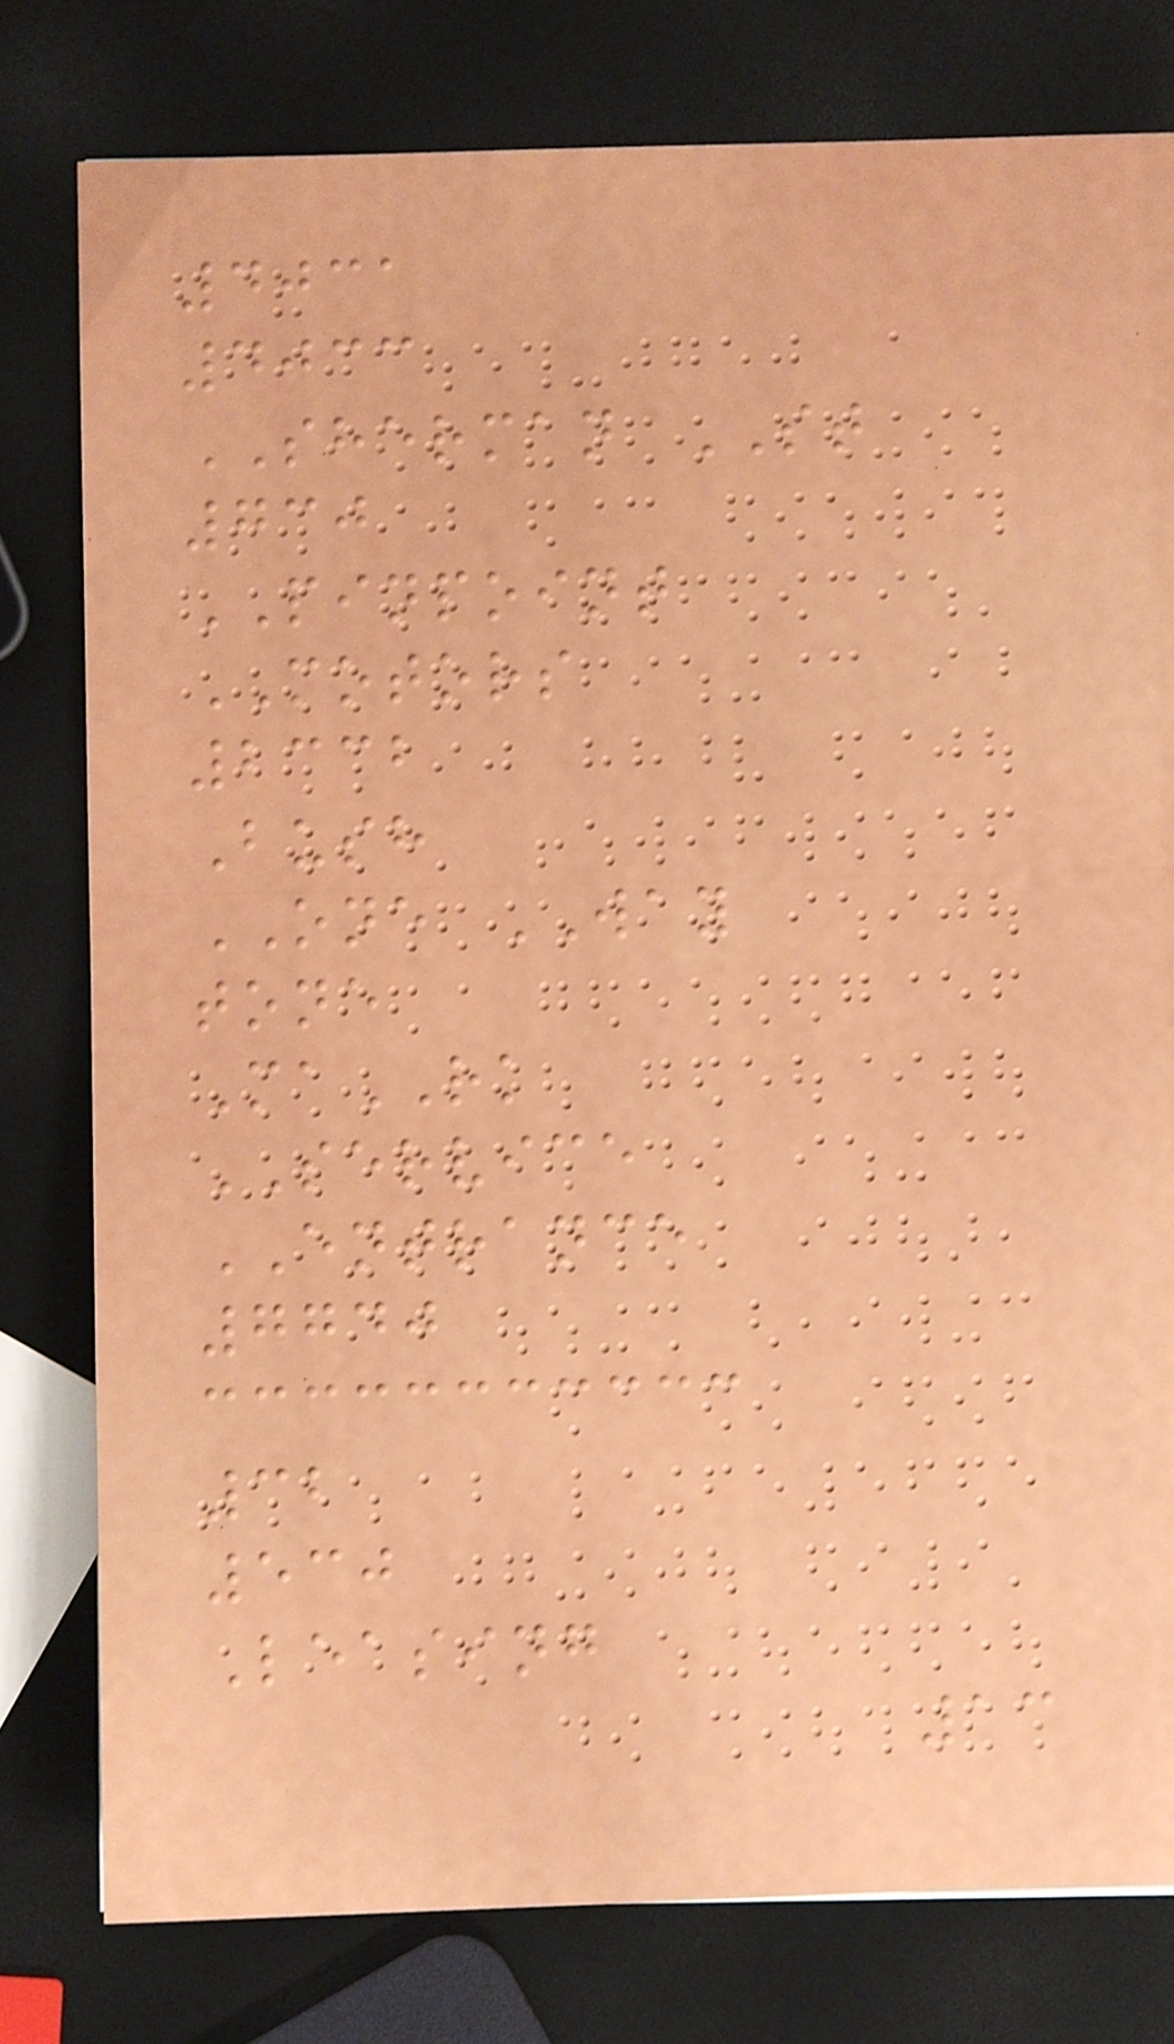4031
4033
SHERMAN ST
730
PINPOINT
MOTORS
2332
Bush
ONE WAY
tone
MaRK
SERVICE
ENTRANCE
7740
32
530
Leasing
13
